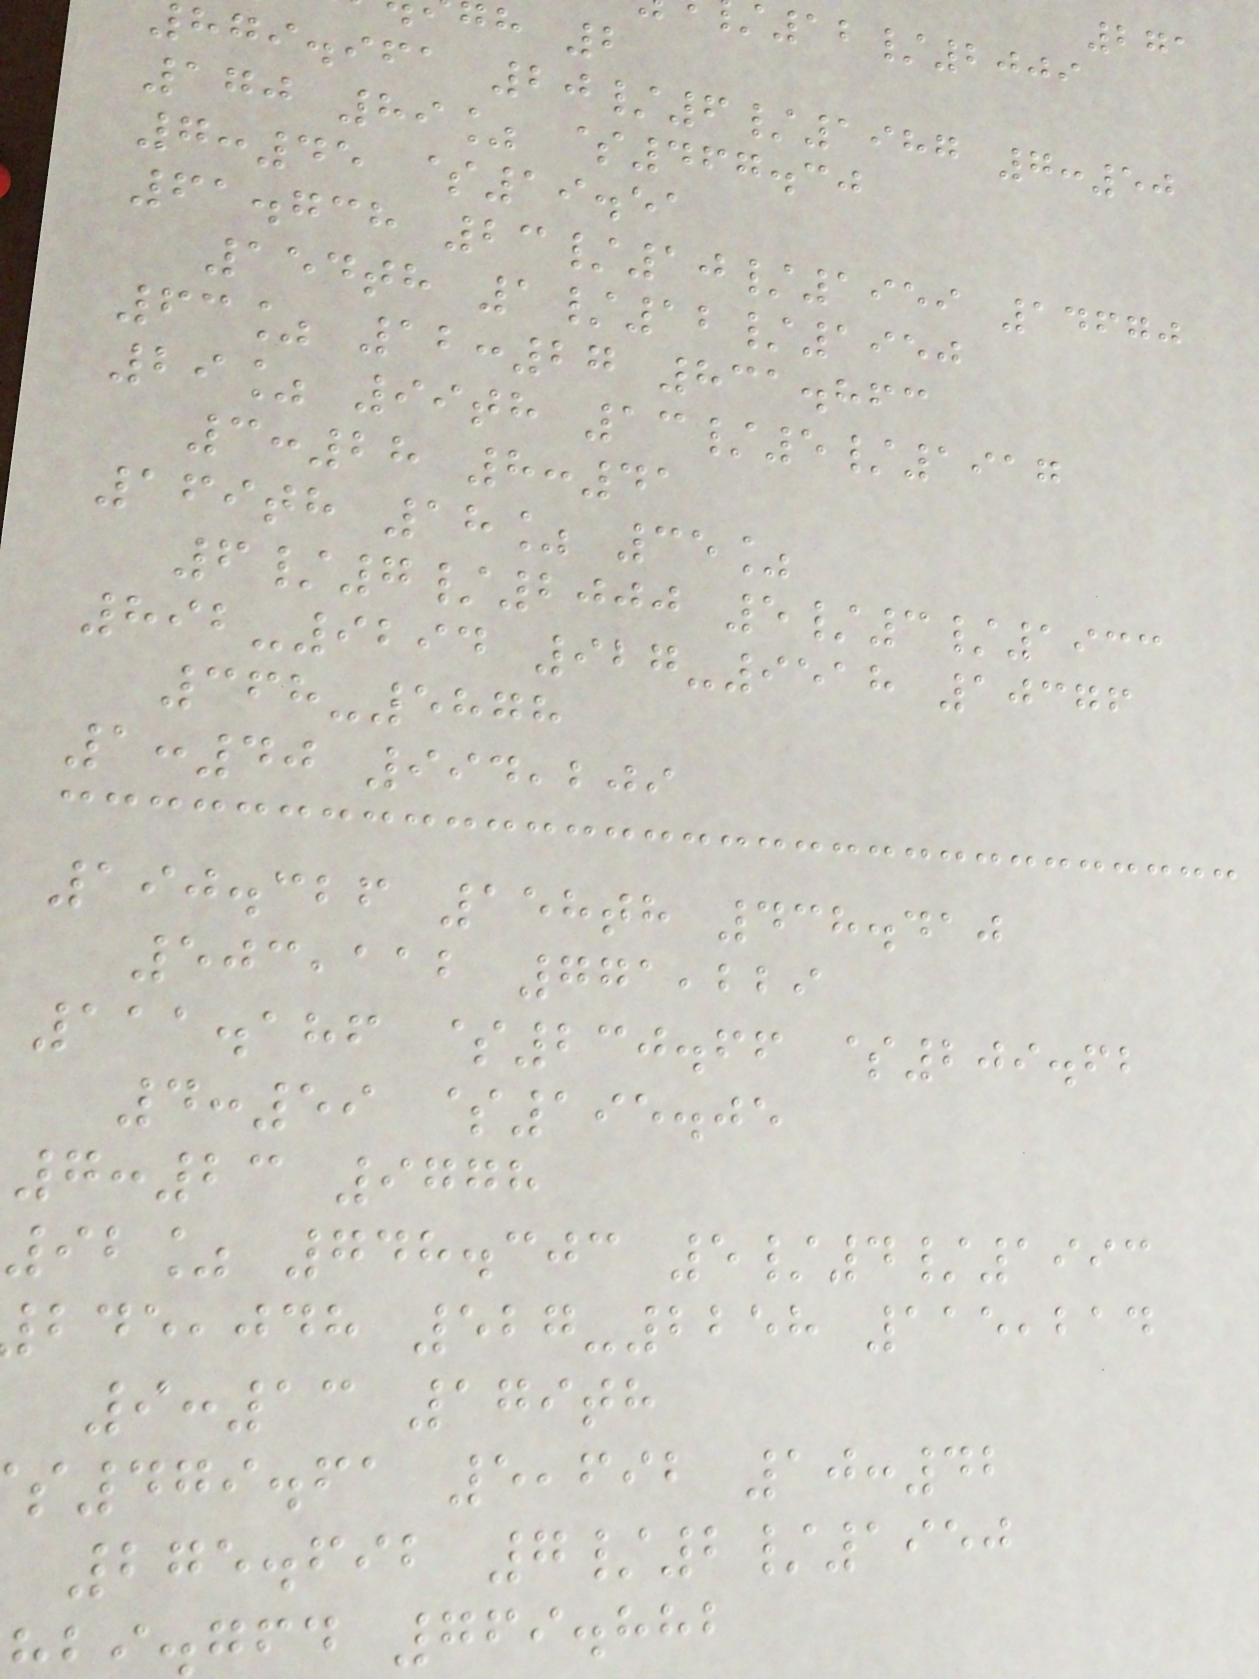271
12/2009
h 2
hgi.ifa 20/6/1987 7:50
170 89% $467.30
7:45 $19.51
61.738 23/10/1959 14670
154th 1/12/1950
63% 12:27 831.863
29% 99th 13/5/1917
3:28 8:41
169th 18% 35%
6/7/2000 5/3/1933
892-9294 927-9518 10376
368-5878
1:40 994,209
190.326 158th 438.410
503,112 771,229
111.186 $230.66 $209.62
4:59 $195.05
7:23 9778
92% 748.303 5/4/1993
,jdh 527-2258 115,214
9:13 179th
479.61 5,692 10:42
275.692 7/2/1950
gfd 769.882
